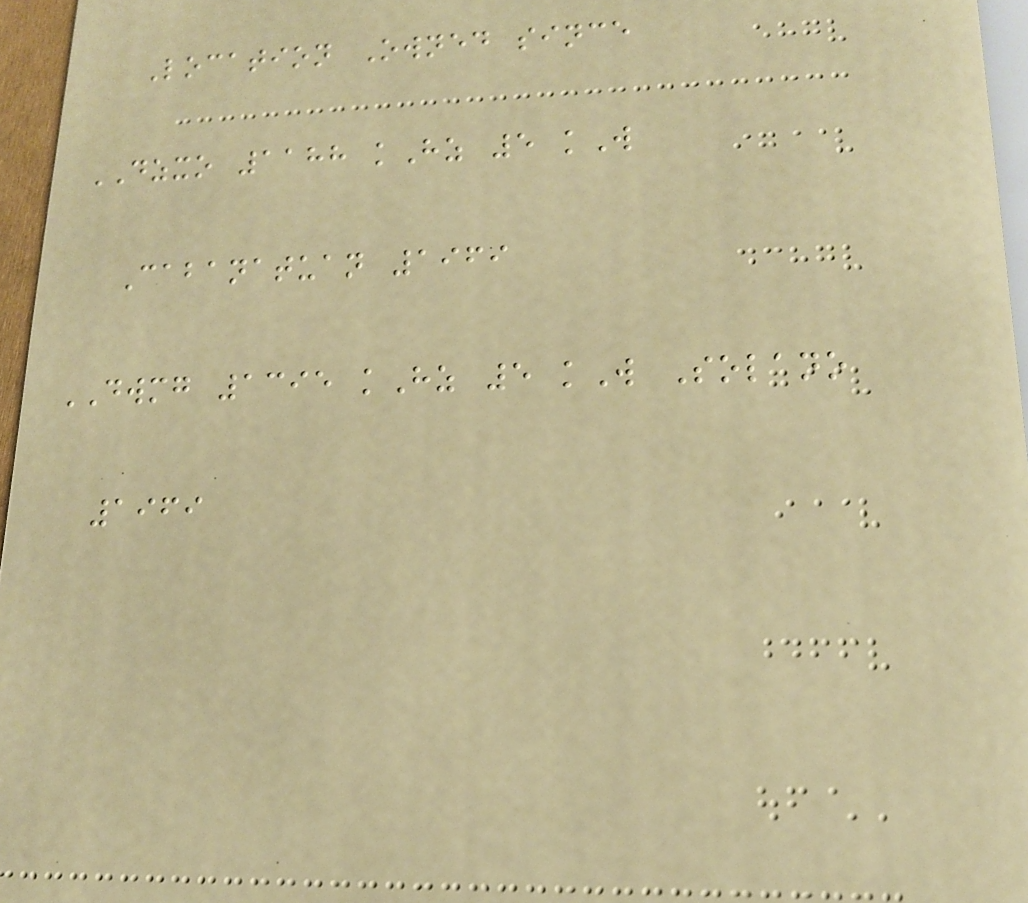Location Owned since
DZXO 1188 kHz 5 kW
Cabanatuan 1969
DWMG 1395 kHz 5 kW Solano
1969
